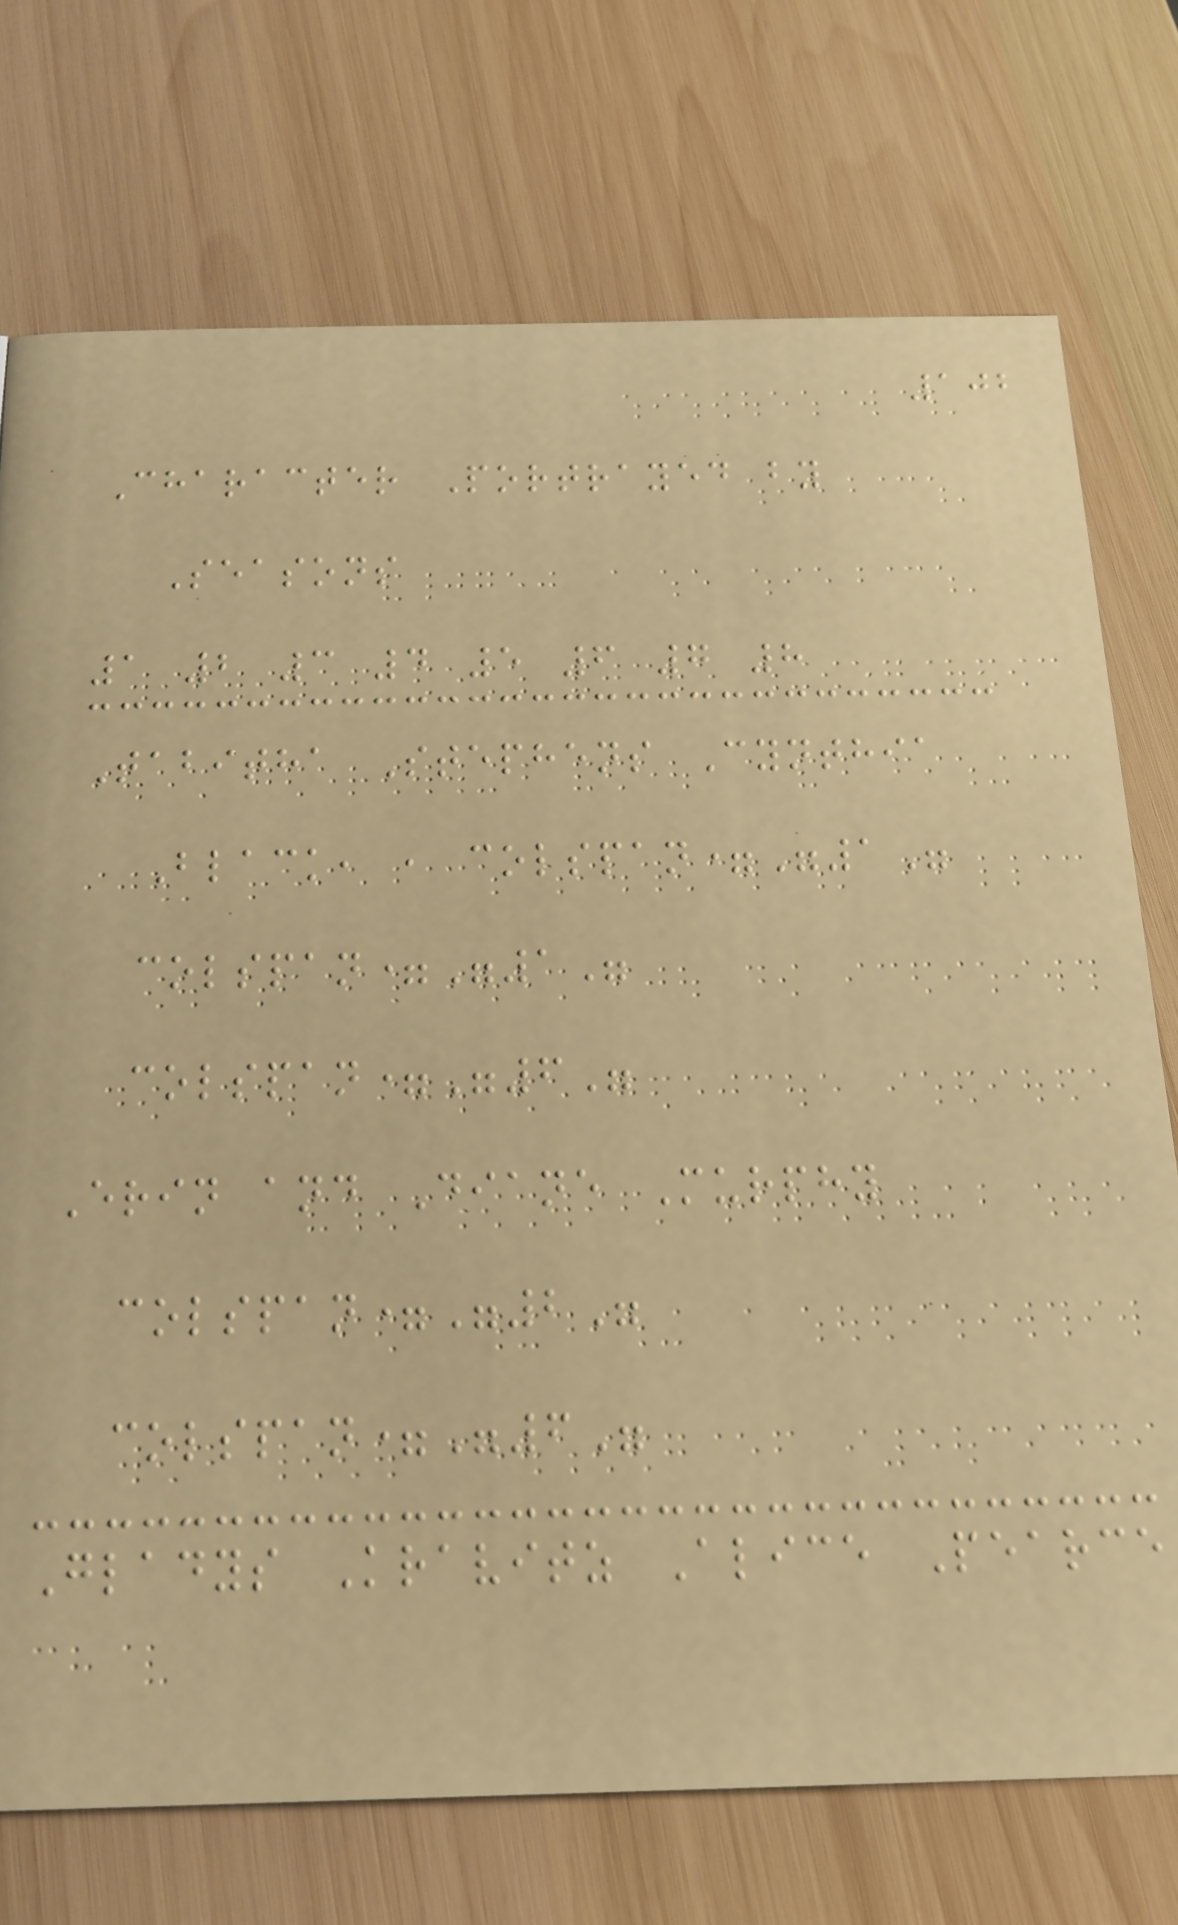102
Character Portrayed by
Seasons
1 2 3 4 5 6 7 8
Tabitha Stephens Cynthia
Black, , colspan="1"
colspan="1"
colspan="6"
Erin and Diane Murphy
colspan="2"
colspan="6"
Gladys Kravitz Alice Pearce
